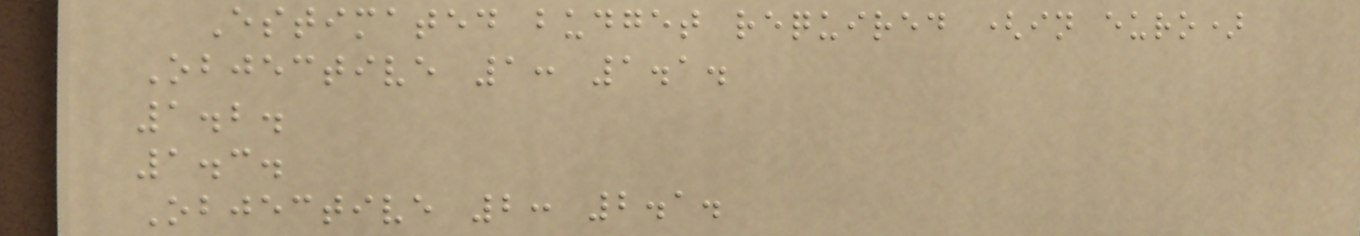Estimated budget required (in euro)
Objective 1: 1.1.
1.2.
1.3.
Objective 2: 2.1.
